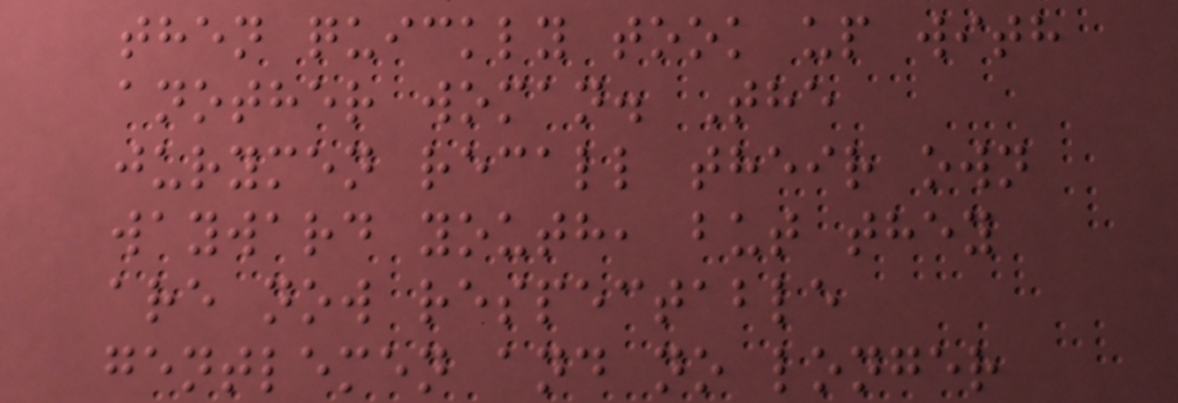then quickly took up with
another woman. The
jurymen recall their own
wayward youth, but they
are now respectable
gentlemen and no longer
